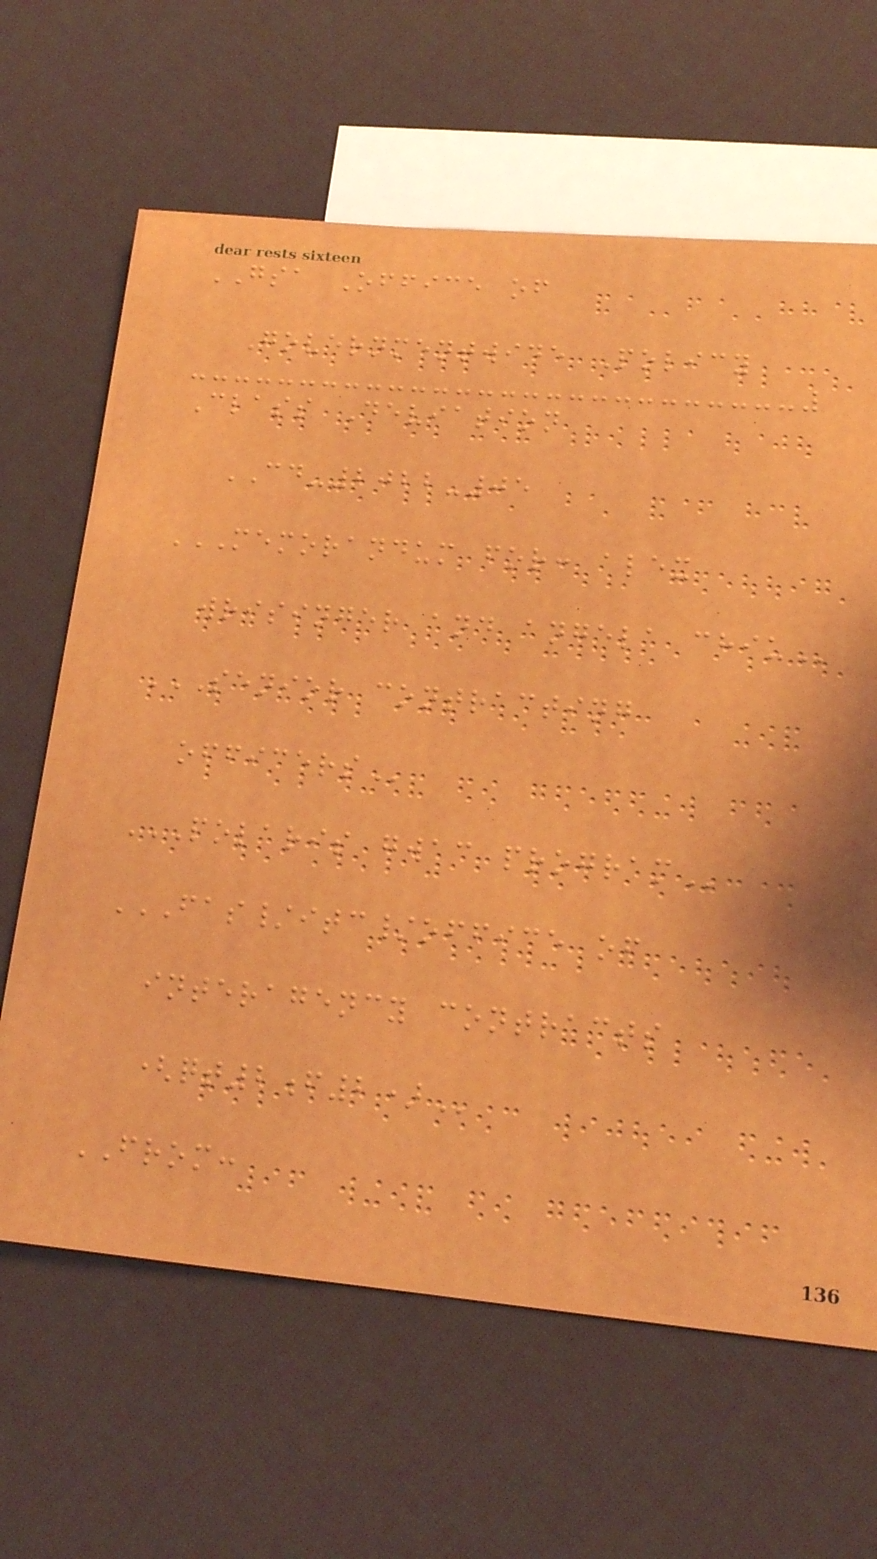GSA Office of
Governmentwide Policy
Class Deviation
CD-2022-05
MEMORANDUM FOR: ALEX
WRISINGER AND ANGELA CHIU
SENIOR CONTRACTING
OFFICERS
POLARIS GWAC PROGRAM
FAS/ITC/OFFICE OF
INTERAGENCY CONTRACTS
(QT2F2)
FROM:
